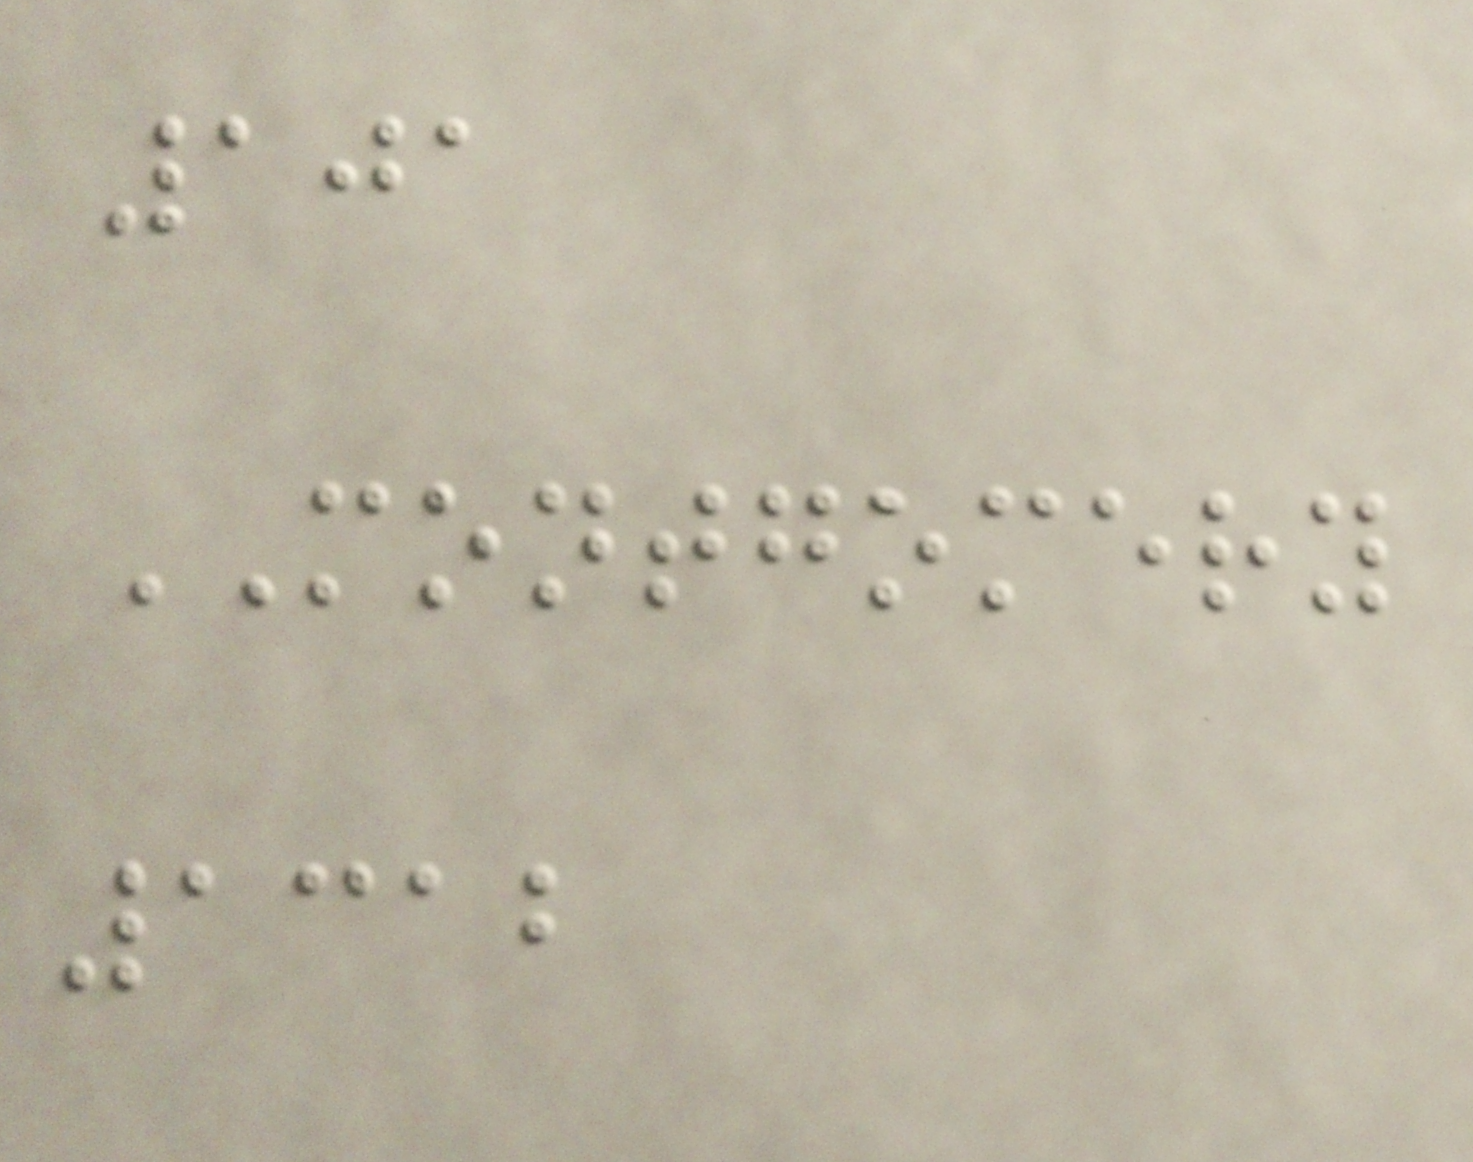101
MONTGOMERY
1312
